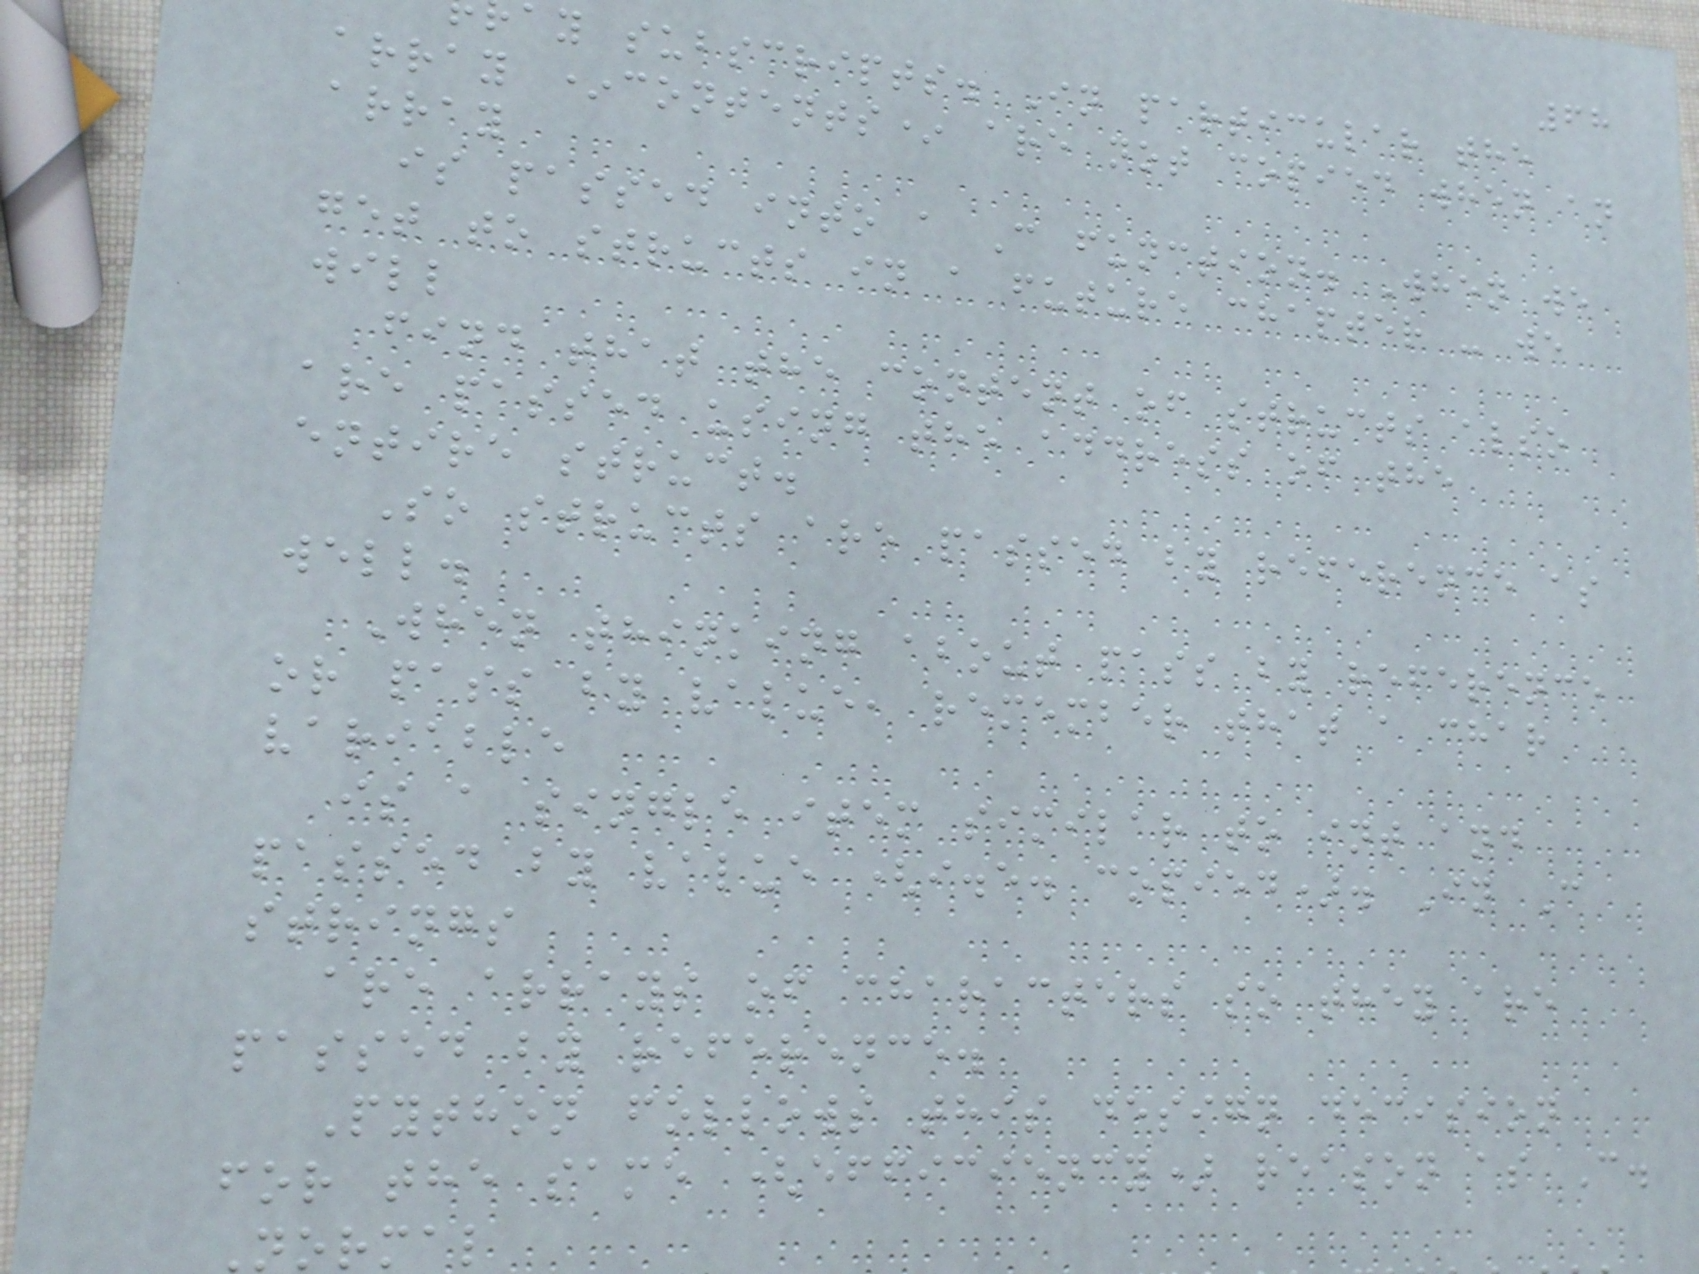68
ay subscripts. In particular the
array *contents* are not copied when an
array
is passed into a C function. When we
get to structs in a future chapter - we
will
find that the content of structs also
are passed using the address of the
entire struct.
So structs are passed by reference as
well.
When thinking about pass by reference
or pass by value, remember that a char
variable
is a single item similar to int and
passed by value (i.e. copied). In C
strings
are arrays of characters so they are
passed by reference.
Python follows this design decision
for the same (efficiency) reason as C.
Normal
